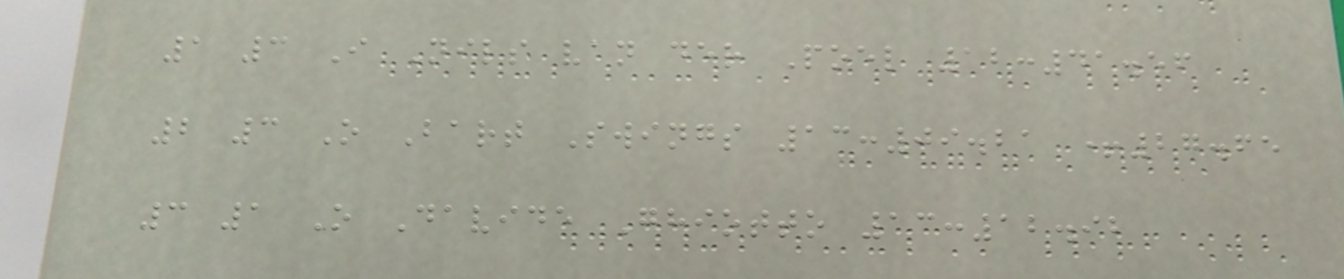1 3 I Nils van der Poel 12:41.56
2 3 O Bart Swings 13:09.21 +27.65
3 1 O Davide Ghiotto 13:12.92
